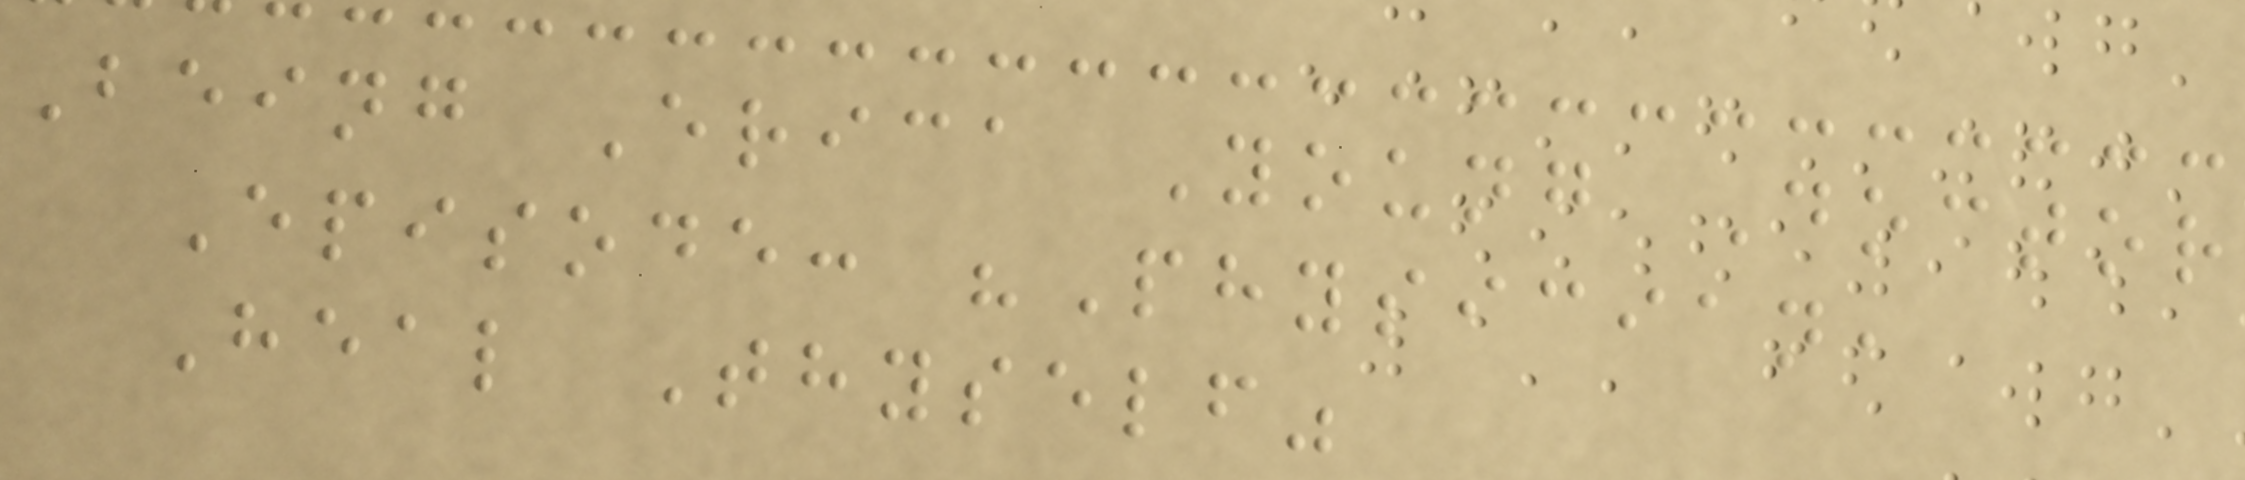Being Erica Young Doctor
Episode: "Physician,
Heal Thyself"
